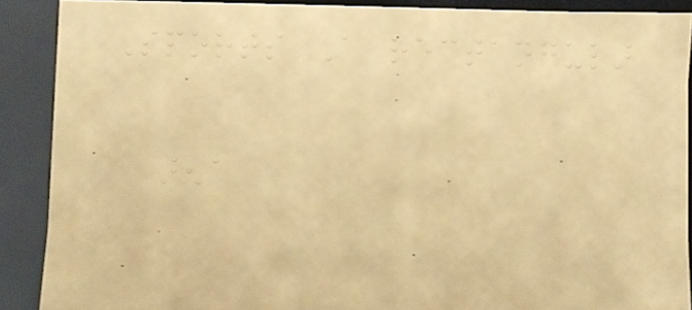Sports A rectangular
arena
